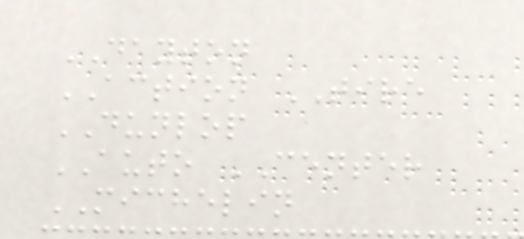DAYTON
ACTION TIRE
DUNLOP
AUTO CENTER
MICHELIN
